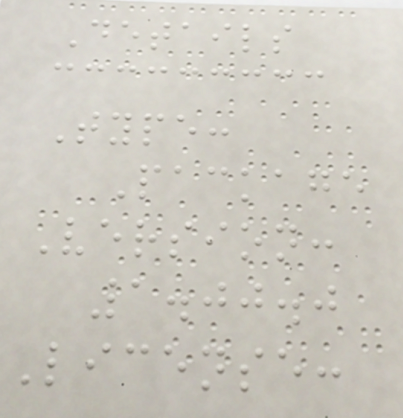Details
Type:
Package
Version:
1.00.0
License:
